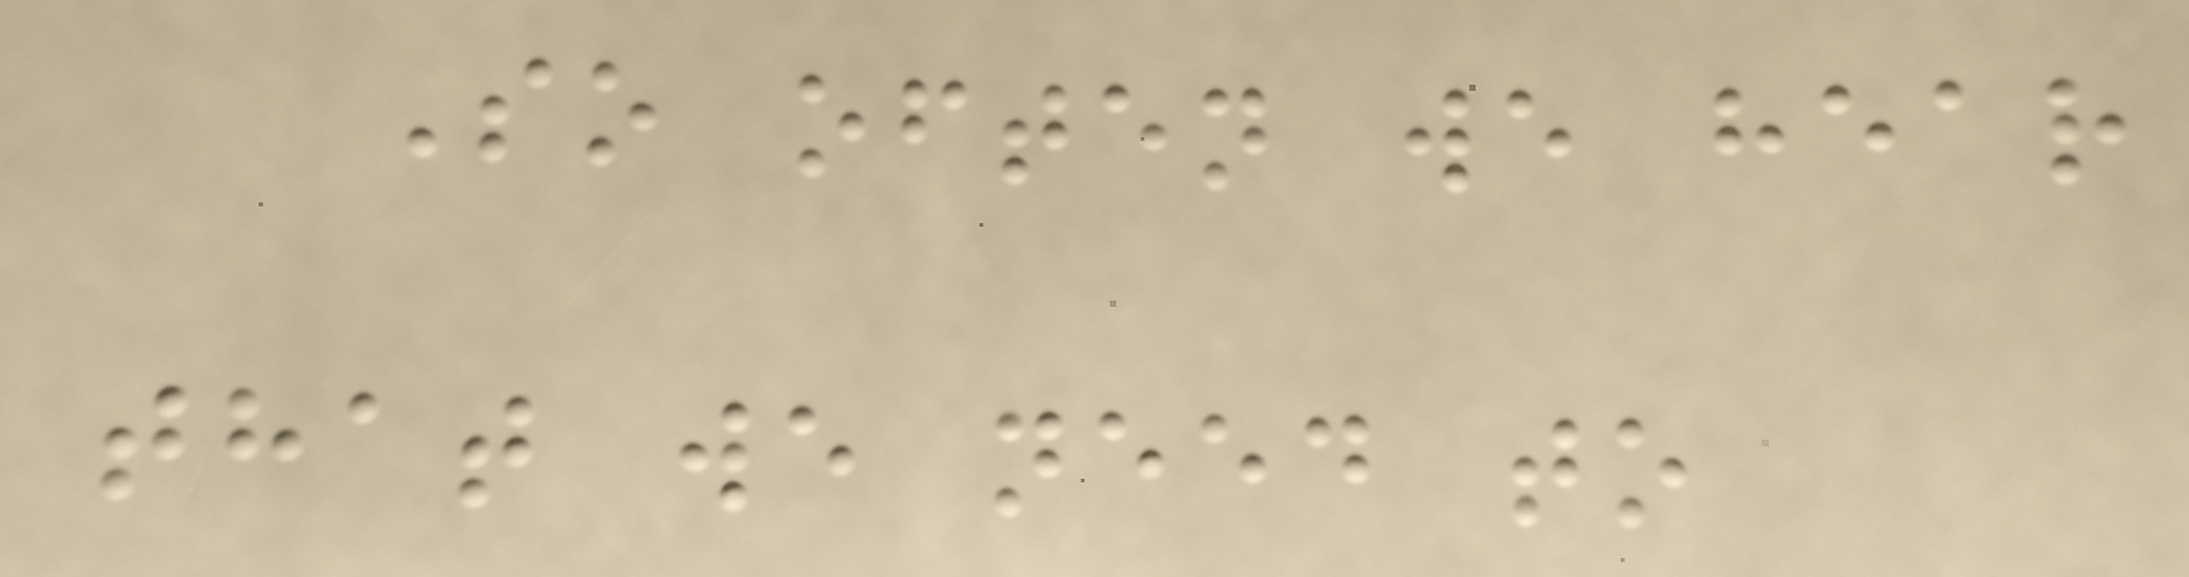So often we hear
that we need to
